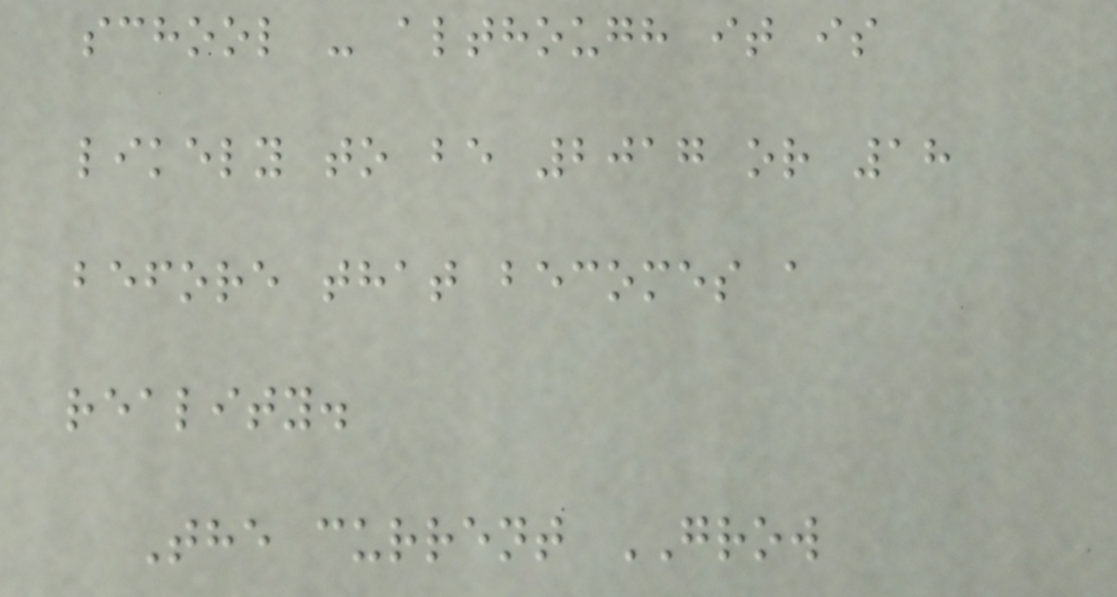school - although it is
likely to be 2017 or 18
before that becomes a
reality.
The current GROW
